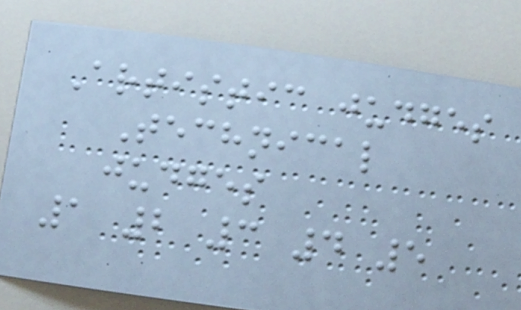Artistic judges
Technical
judges
1 2 3 4 5
